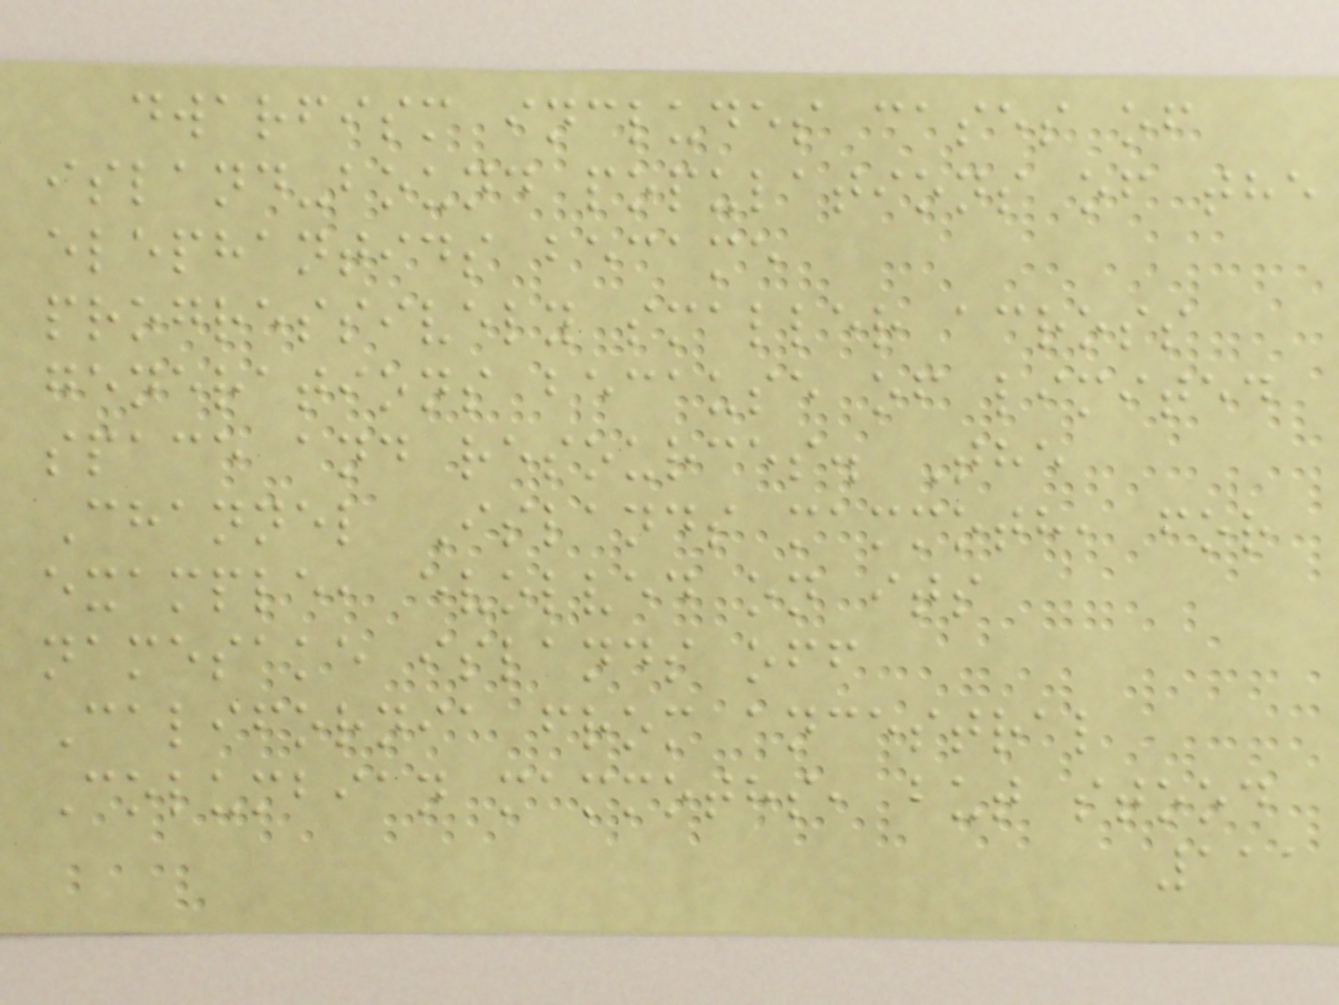dwarfism includes cases of
island-bound populations of the
elephantids became
progressively smaller across
generations because of limited
space and resources. The
Channel Islands mammoth, for
example, evolved on its
namesake islands off
California from ancestral
Columbian mammoths, but stood
111
